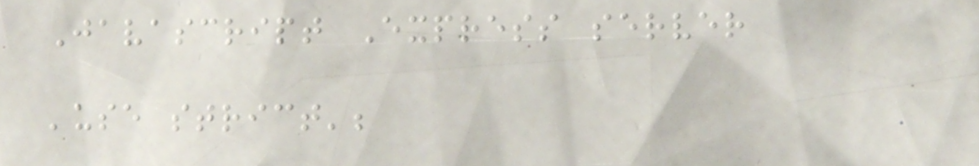Javascript Express server
'use strict';
